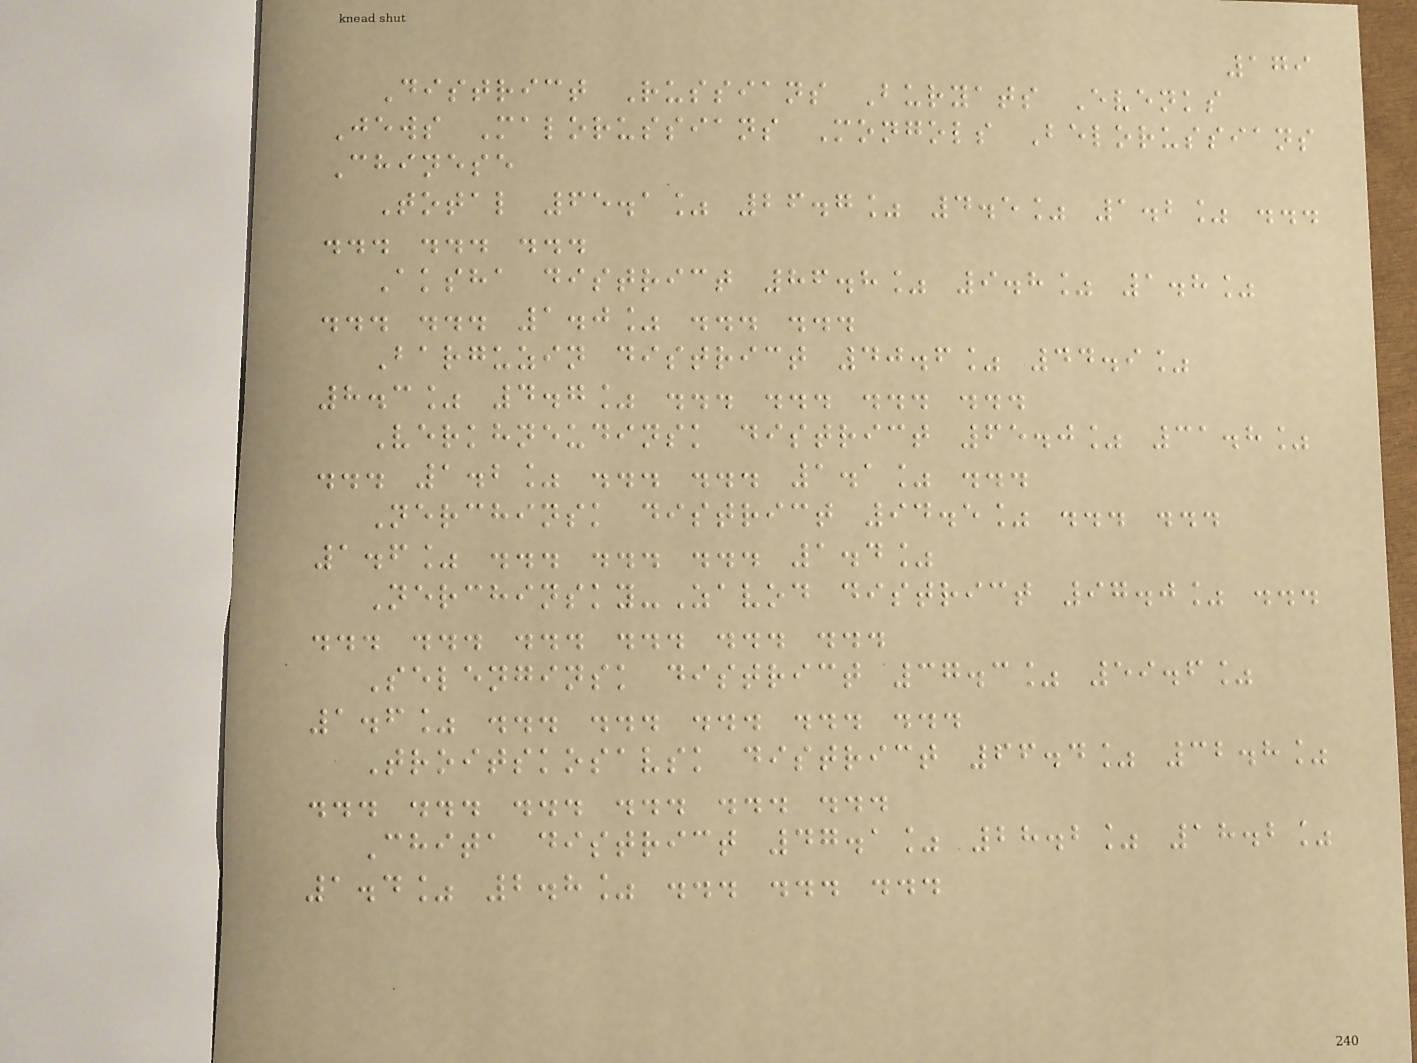179
District Russians Buryats Evenks
Jews Malorussians Mongols Belorussians
Chinese
Total 65.1% 26.7% 4.5% 1.2% ...
... ... ...
Aksha district 86.8% 9.8% 1.8%
... ... 1.0% ... ...
Barguzin district 40.6% 44.9%
8.3% 4.7% ... ... ... ...
Verkhneudinsk district 65.0% 31.8%
... 1.2% ... ... 1.1% ...
Nerchinsk district 94.5% ... ...
1.6% ... ... ... 1.4%
Nerchinsky-Zavod district 97.0% ...
... ... ... ... ... ...
Selenginsk district 37.3% 59.6%
1.6% ... ... ... ... ...
Troitskosavsk district 66.4% 32.8%
... ... ... ... ... ...
Chita district 47.1% 28.2% 18.2%
1.4% 2.8% ... ... ...
